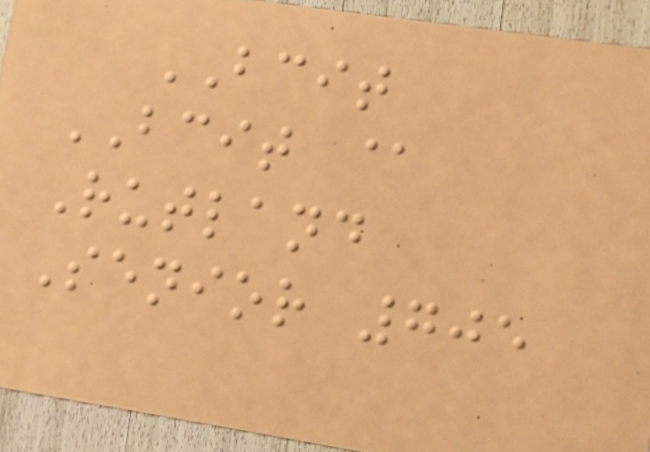BCIT
BCIT @
Rutland
Senior 705
